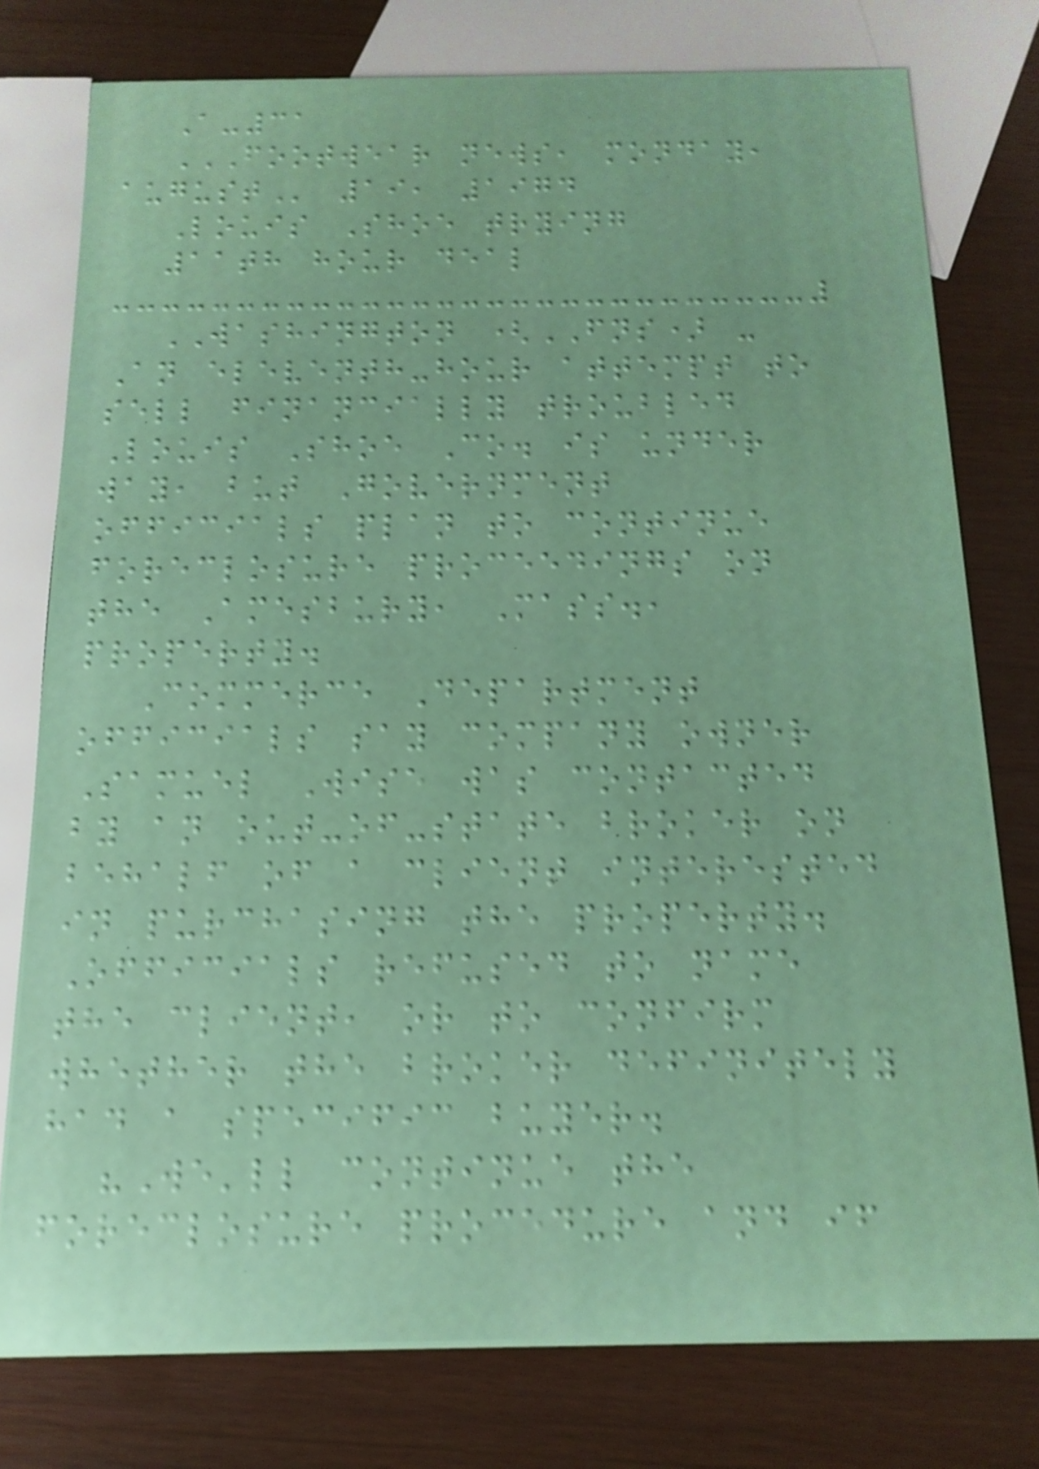A-31
FOOTWEAR NEWS, MONDAY,
AUGUST 19, 1974
Louis Shoe trying
11th hour deal
WASHINGTON (FNS) -
An eleventh-hour attempt to
sell financially troubled
Louis Shoe Co. is under
way, but Government
officials plan to continue
foreclosure proceedings on
the Amesbury, Mass.,
property.
Commerce Department
officials say company owner
Samuel Wise was contacted
by an out-of-state broker on
behalf of a client interested
in purchasing the property.
Officials refused to name
the client, or to confirm
whether the broker definitely
had a specific buyer.
"We'll continue the
foreclosure procedure and if
